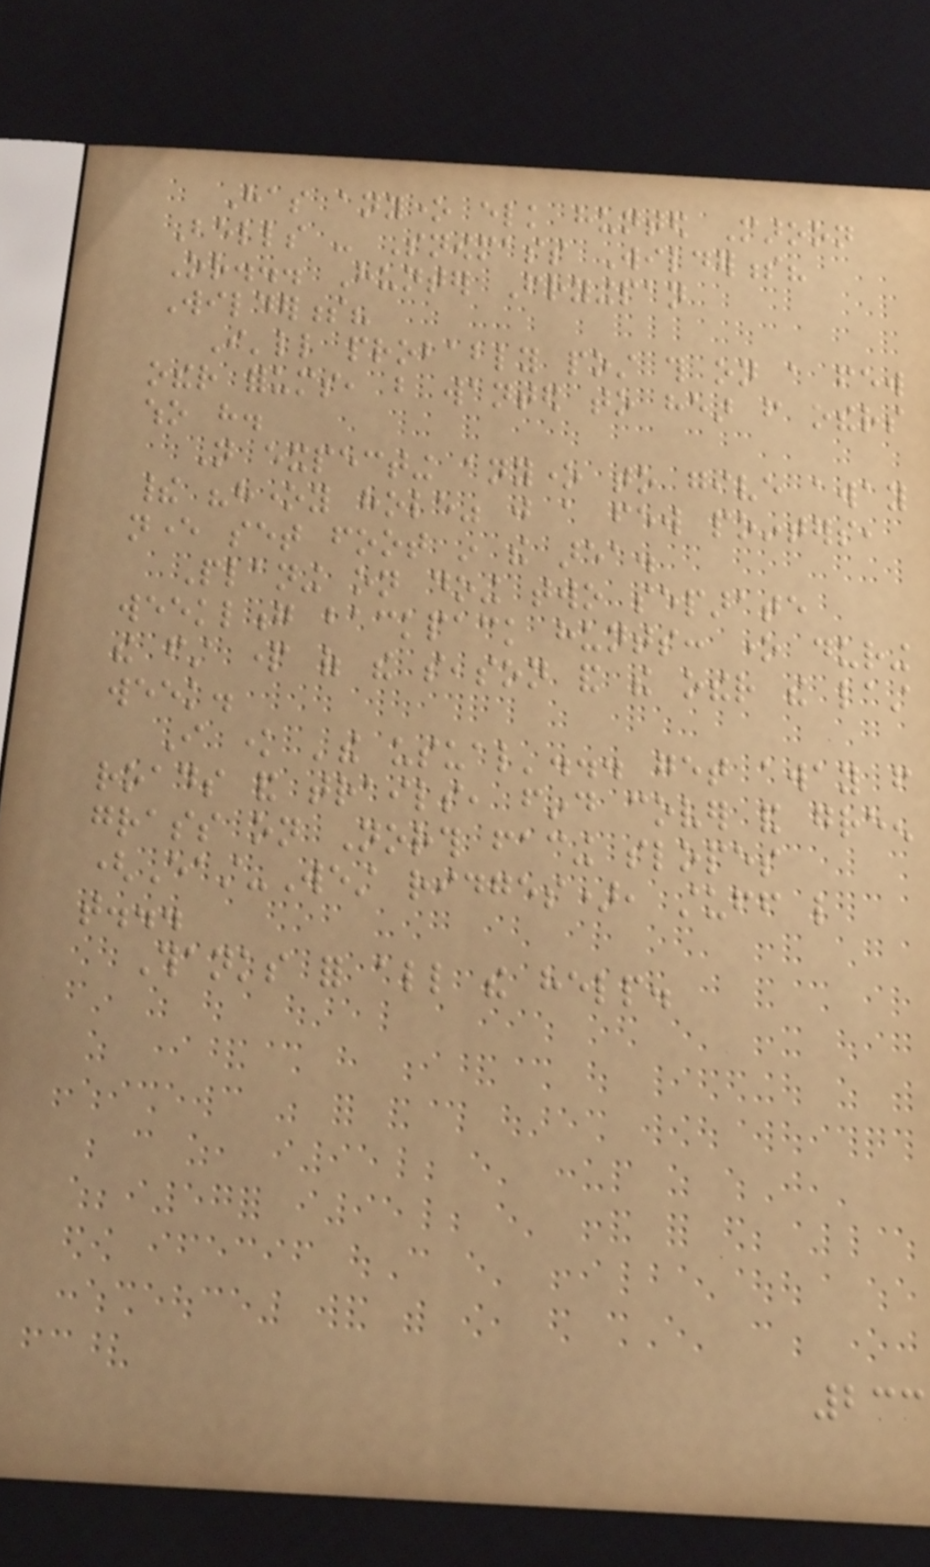Has anyone elk hunted Maroon
Bells - Snowmass Wilderness?
Or... Hunter Fryingpan
Wilderness?
I'll probably post this on a few
other forums, but wanted to hear from others
who have.
Not expecting anyone to give away
their "honey hole" just a few pointers,
never set foot in the area.
Planing on doing two separate
weeklong backpack hunts: one during
the first part of the season and the other the last
week.
I know 'the usual'... get away from
roads and trails, find cover and green
grass on North facing slopes
(East-West ridges), stuff like
that...
Thanks for all the help.
233
